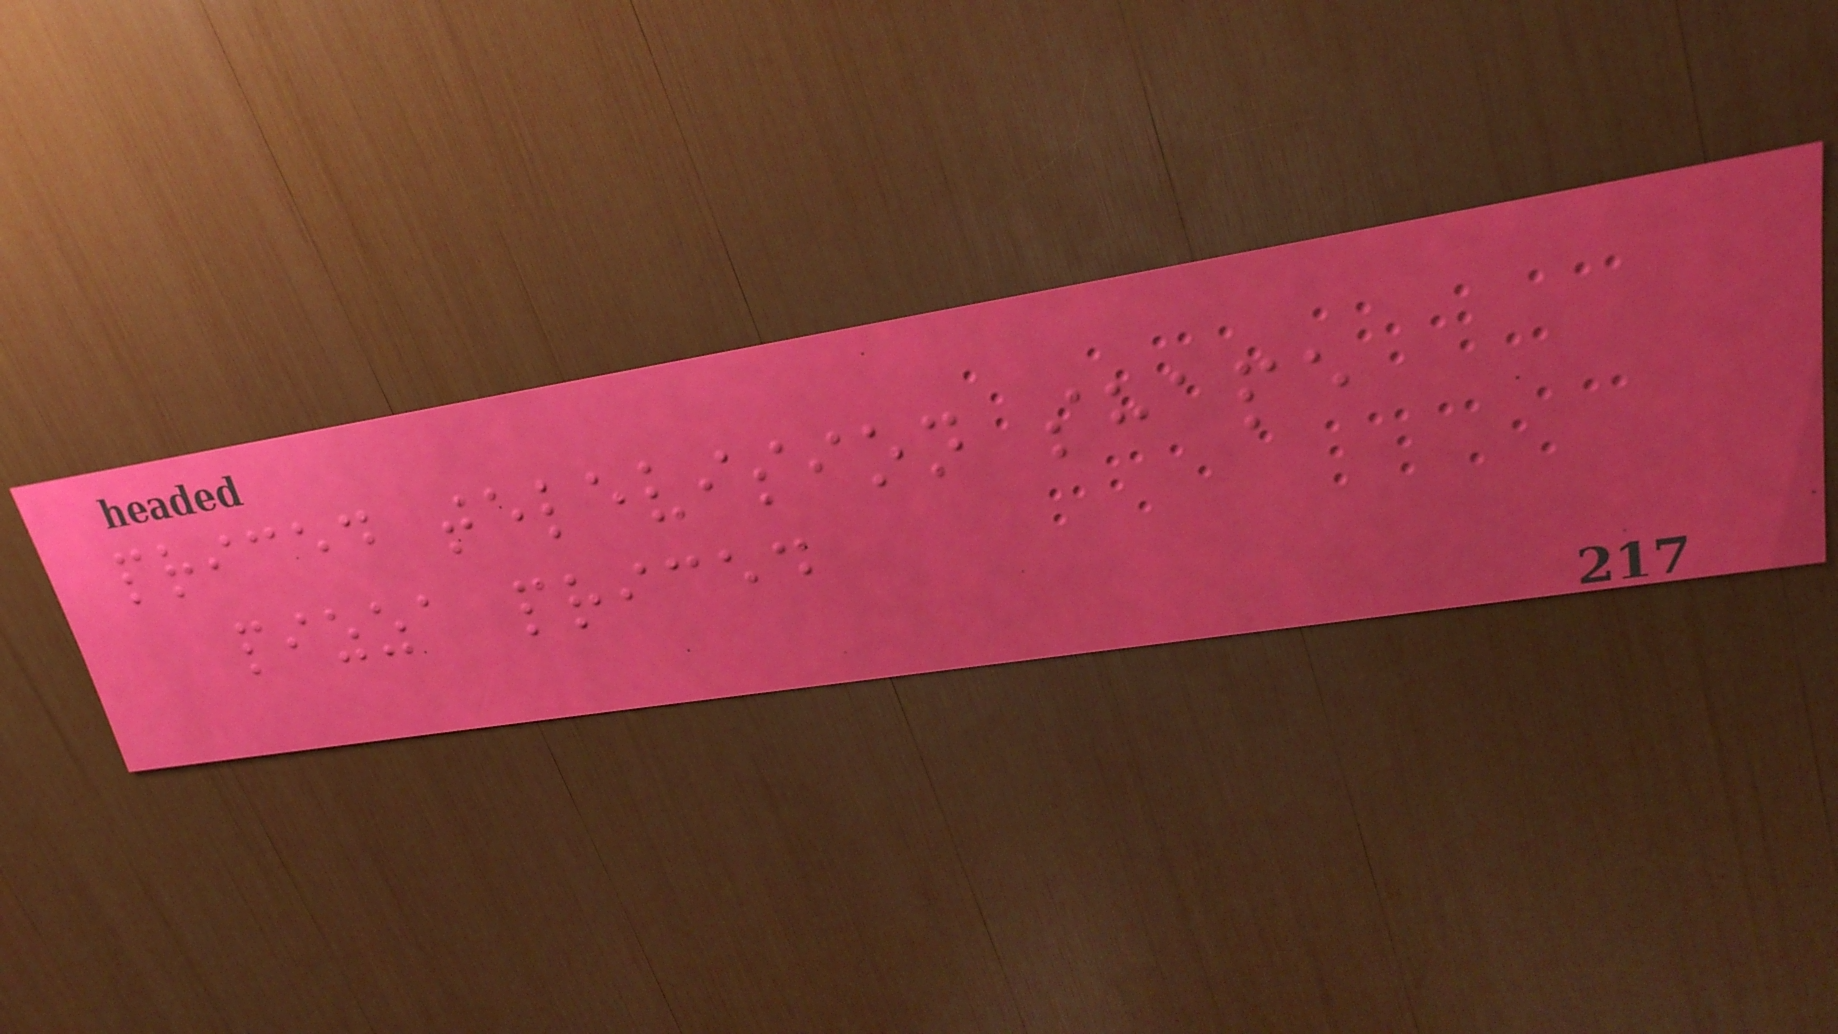priced television shape
pizza priced
